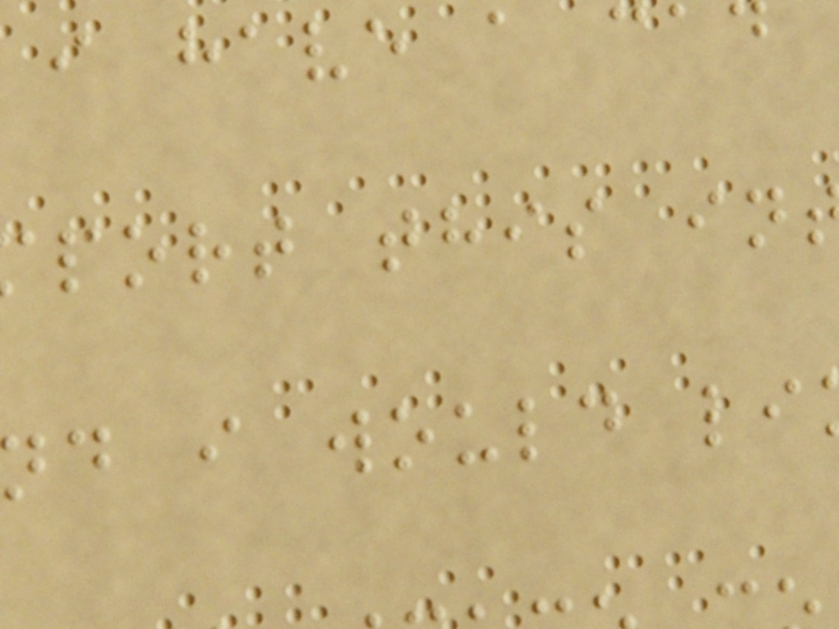i have a ca
port this in
d i would li
